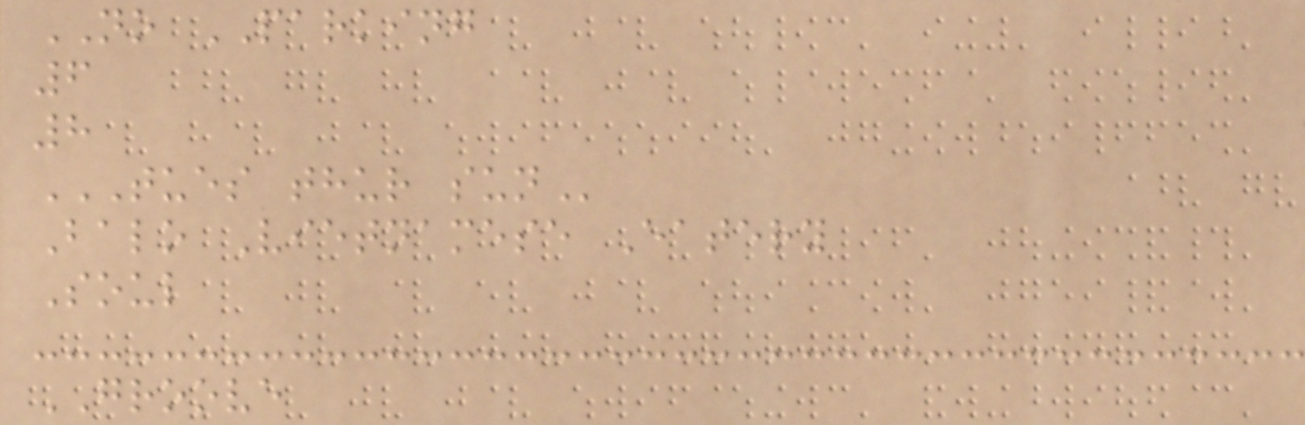NO PARKING
6
8
TUES THUR SUN
Balo Vietnamese Eatery
Soul
GROOVE
